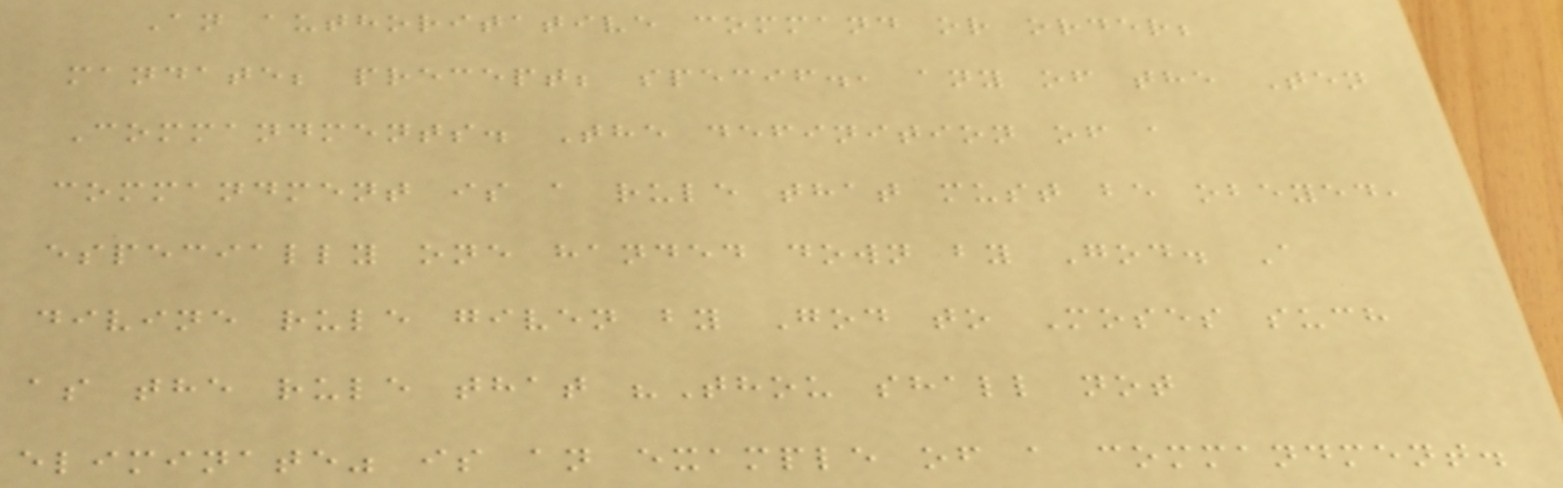An authoritative command or order;
mandate; precept; specif., any of the Ten
Commandments. The definition of a
commandment is a rule that must be obeyed,
especially one handed down by God. A
divine rule given by God to Moses such
as the rule that "Thou shall not
eliminate" is an example of a commandment.
